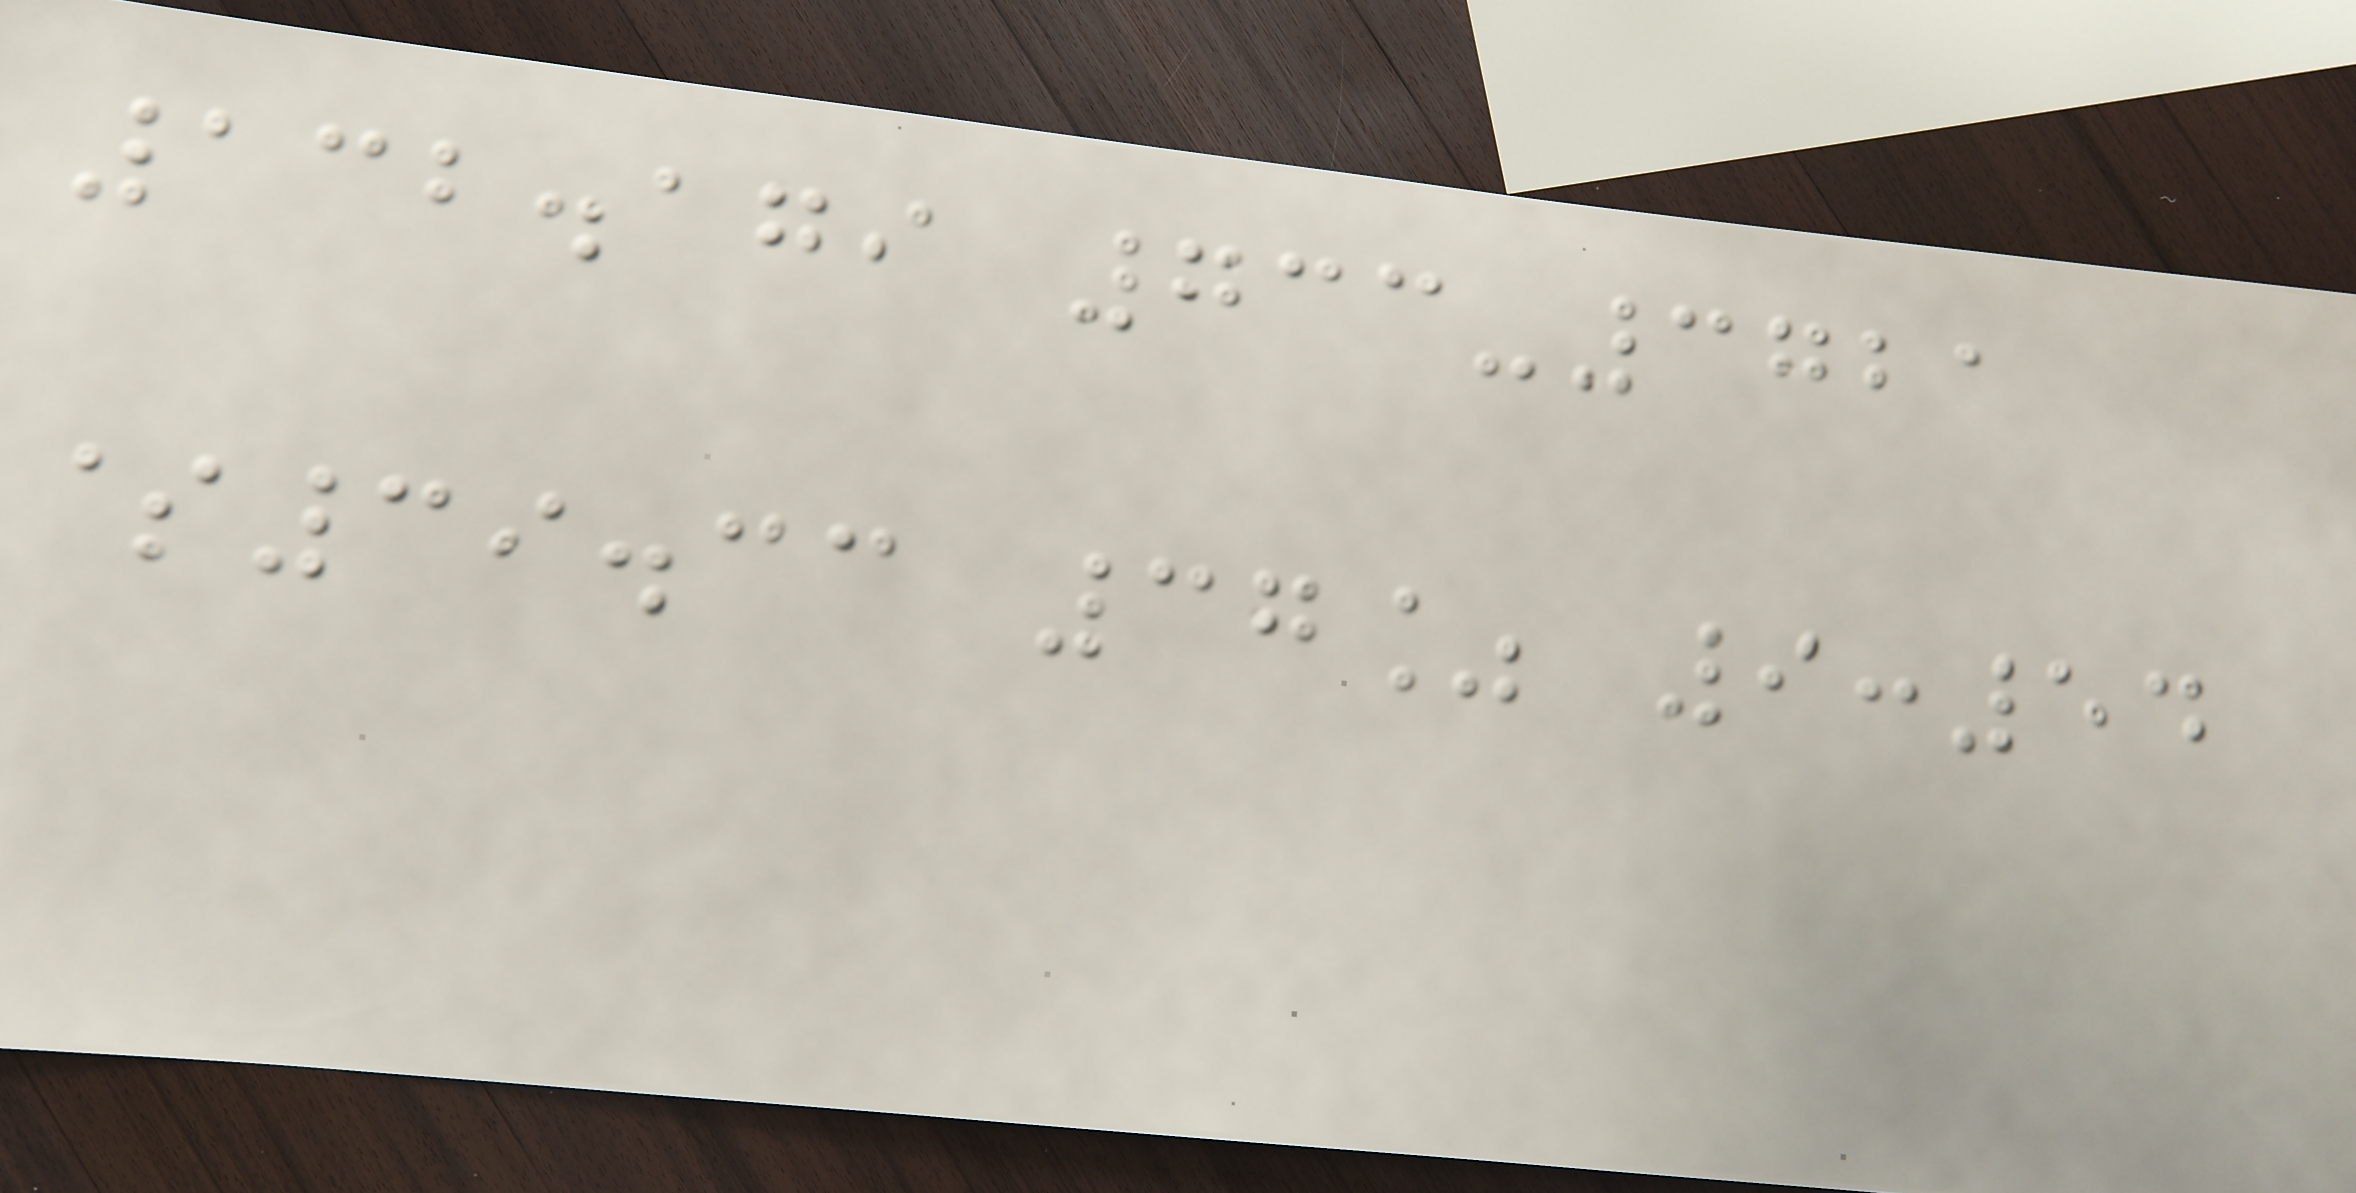132.179 733-3721
$39.33 37% 9:54
